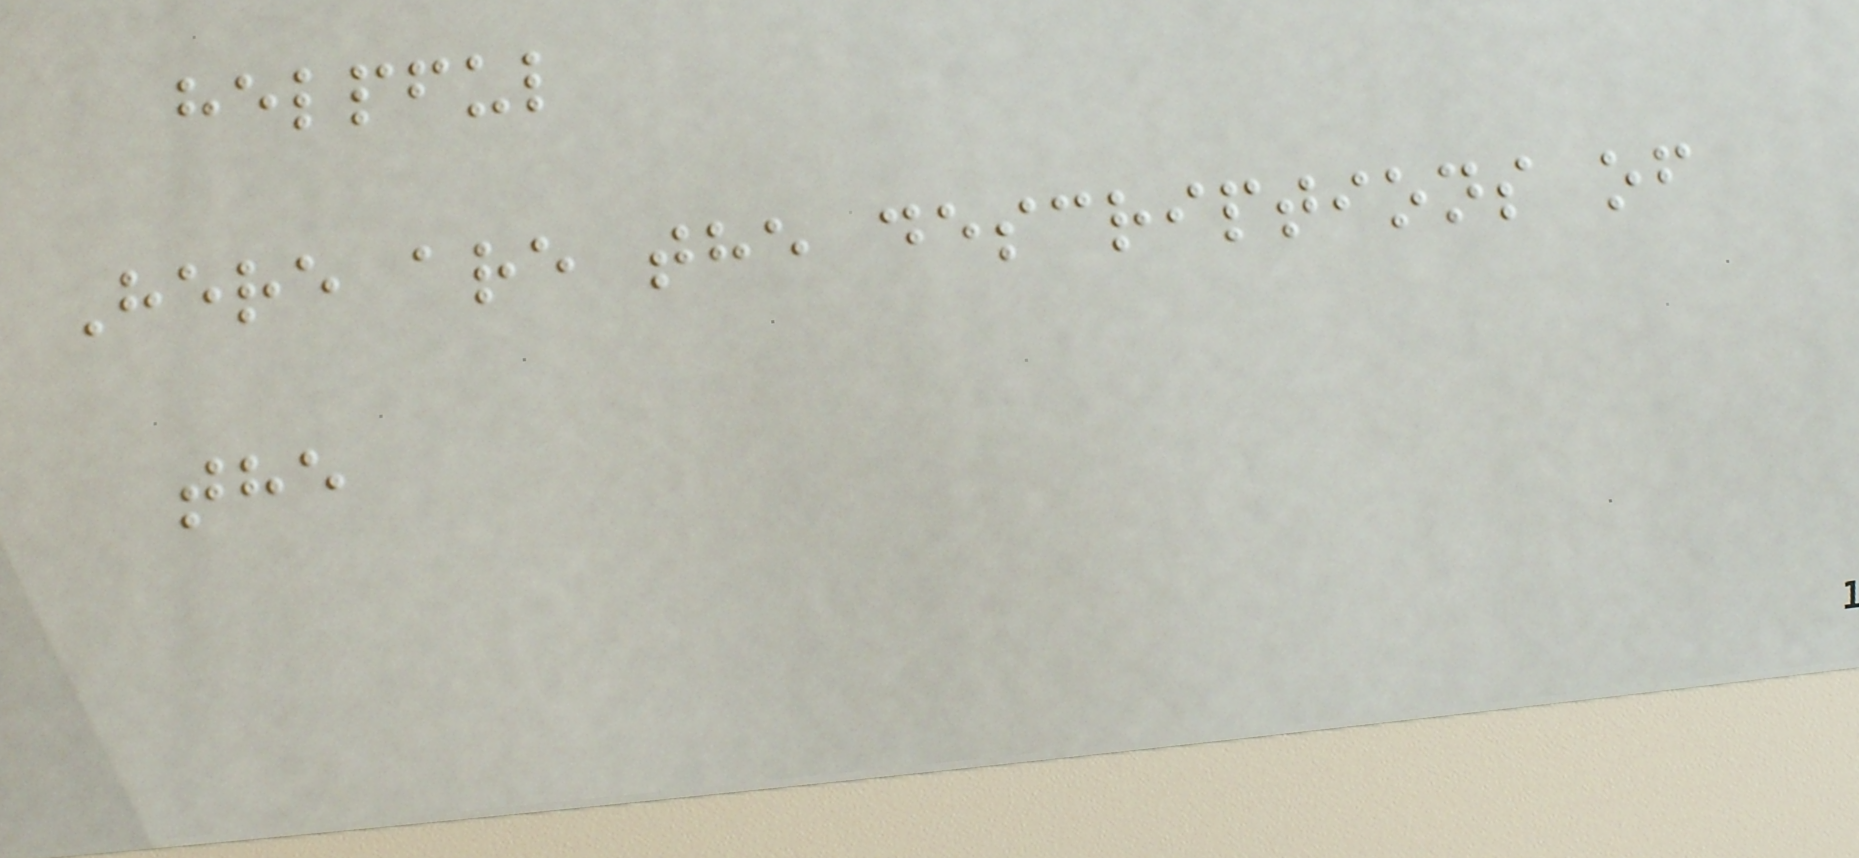helpful
Here are the descriptions of
the
